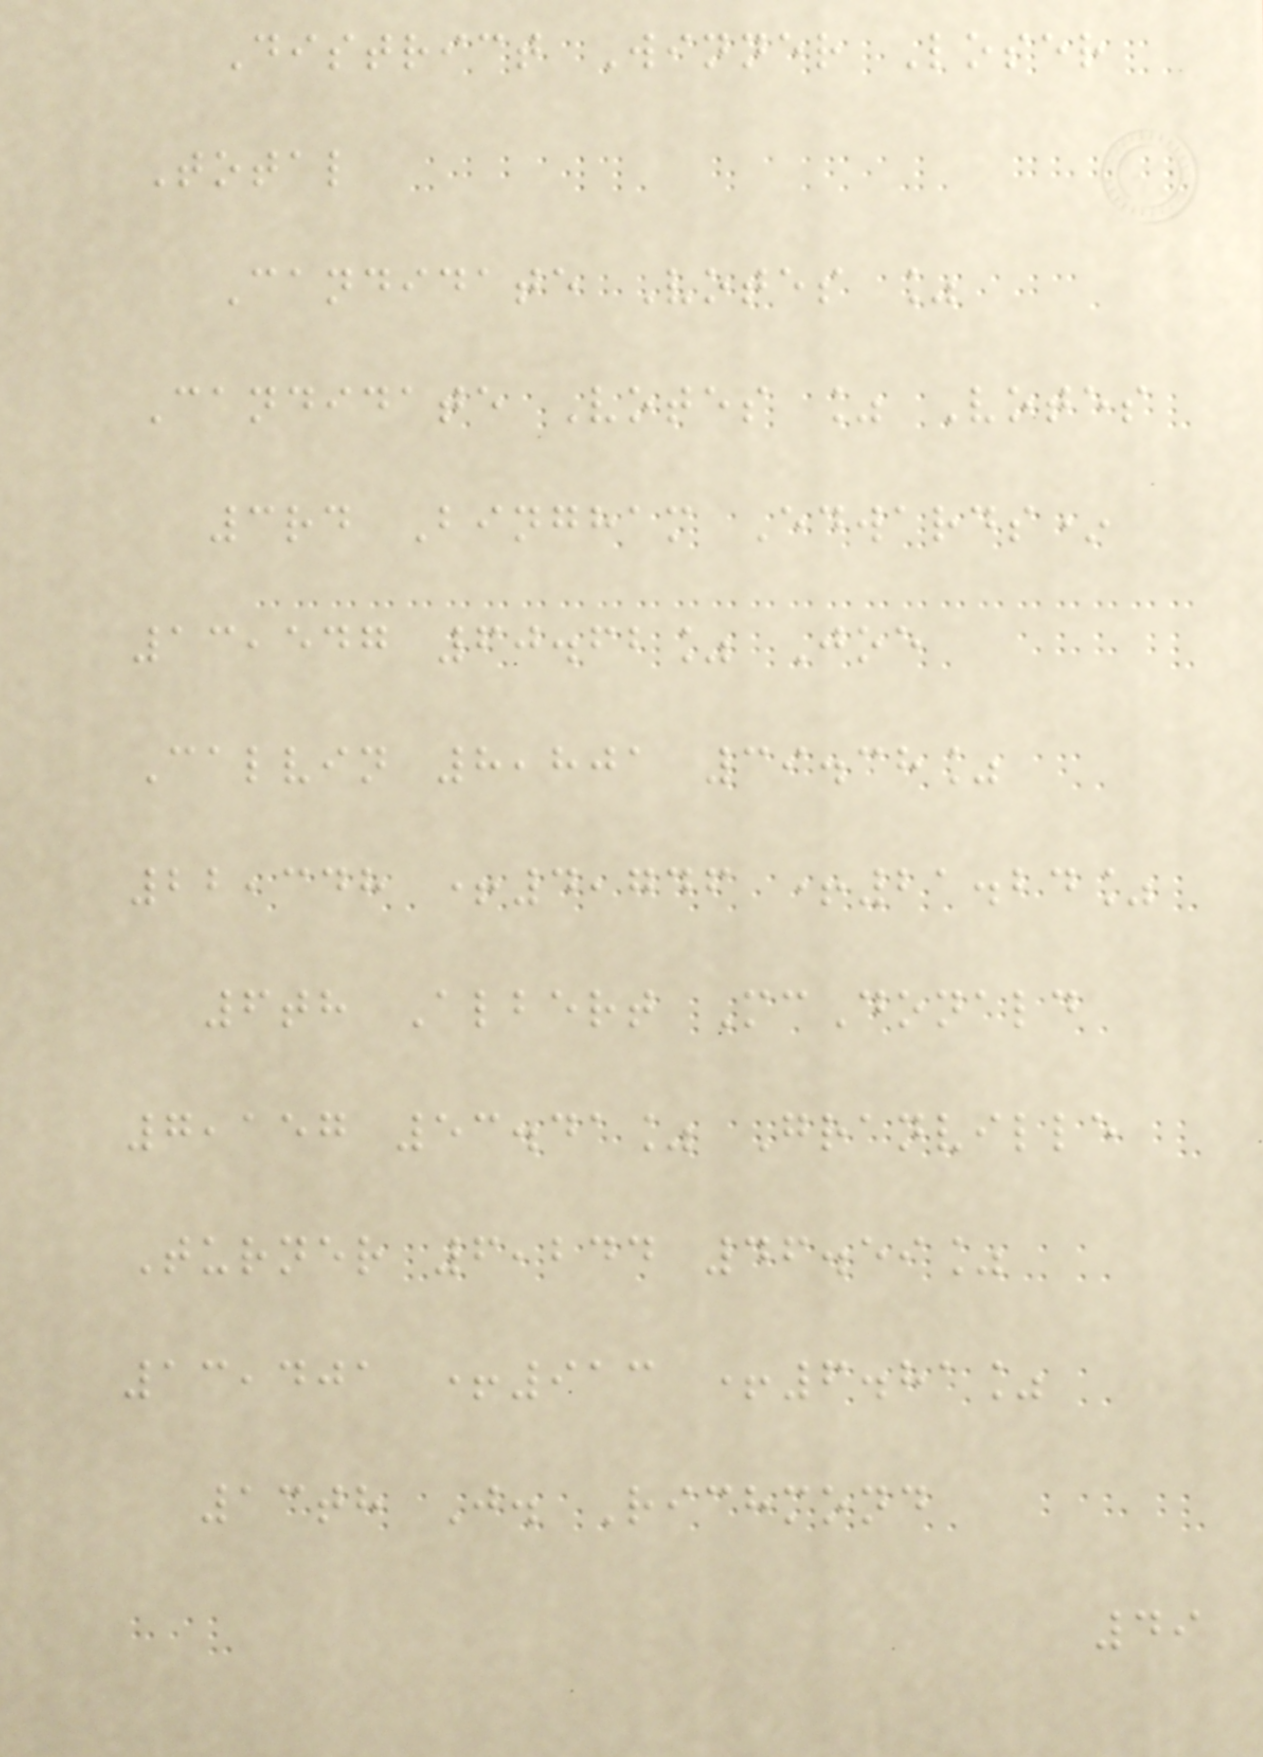District Winner Loser
Total
Candidate Votes %
Candidate Votes % Votes
3rd Bingham Edwards*
13,547 60.62% Joe
Calvin 8,801 39.38%
22,348 +4,746 +21.24%
6th Albert McDonald
7,157 53.41% Granville
Turner 6,244 46.59%
13,401 +913 +6.81%
13th J. Richmond
49
